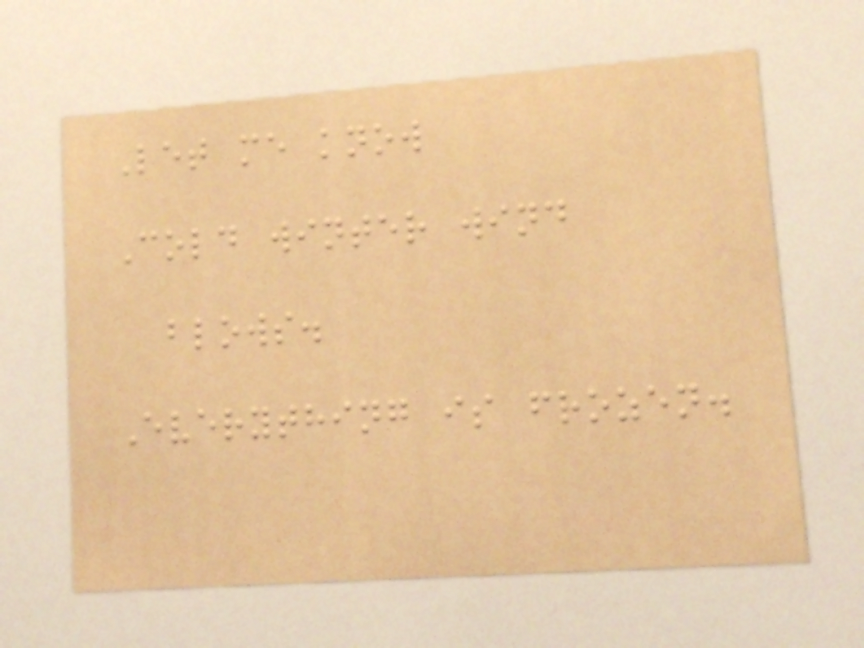Let me know
Cold winter wind
blows.
Everything is frozen.
